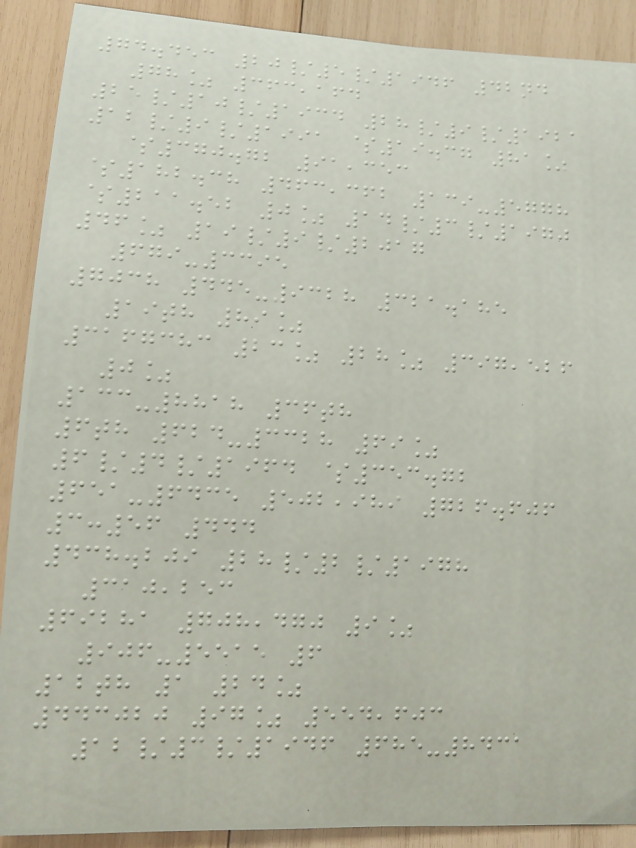74.453 20/5/1946 42nd
78% 363,164
25/10/1934 28/9/1921
12/9/1991 $19.37 81%
$370.72 91,353
$182.38 463,362 139-5778
$211.52 0% 14/3/1970
46% 19/9/2017
679-3395
7038 445-9328 321.185
19th 89%
3167383 23% 28% 397,526
0%
133-8818 36th
6th 624-3328 69%
6/4/1964 $353.72
651-6435 502,989 726.606
3:56 444
438.209 28/2/1978
310,253
69281 708,470 9%
906-5515 6
12th 1 24%
443020 97% 554,603
12/3/1946 685-8431
